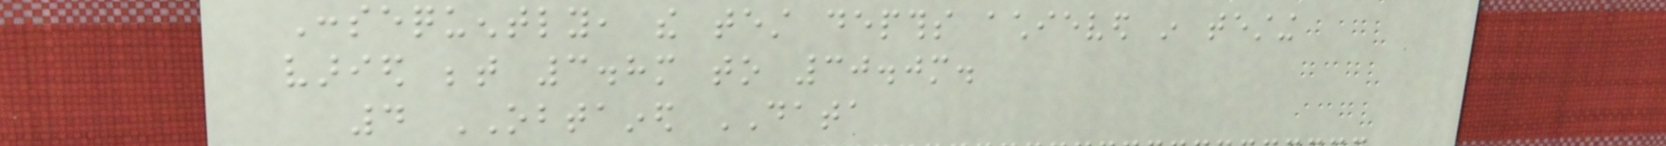Consequently, the test depths achieved in testing
varied between 3.8m to 30.0m.
4 OBTAINED DATA
